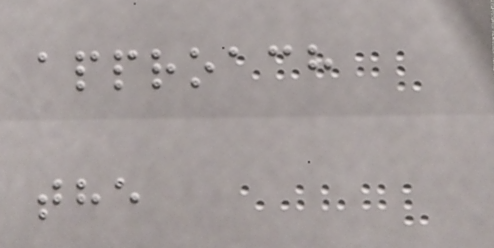approach
the
